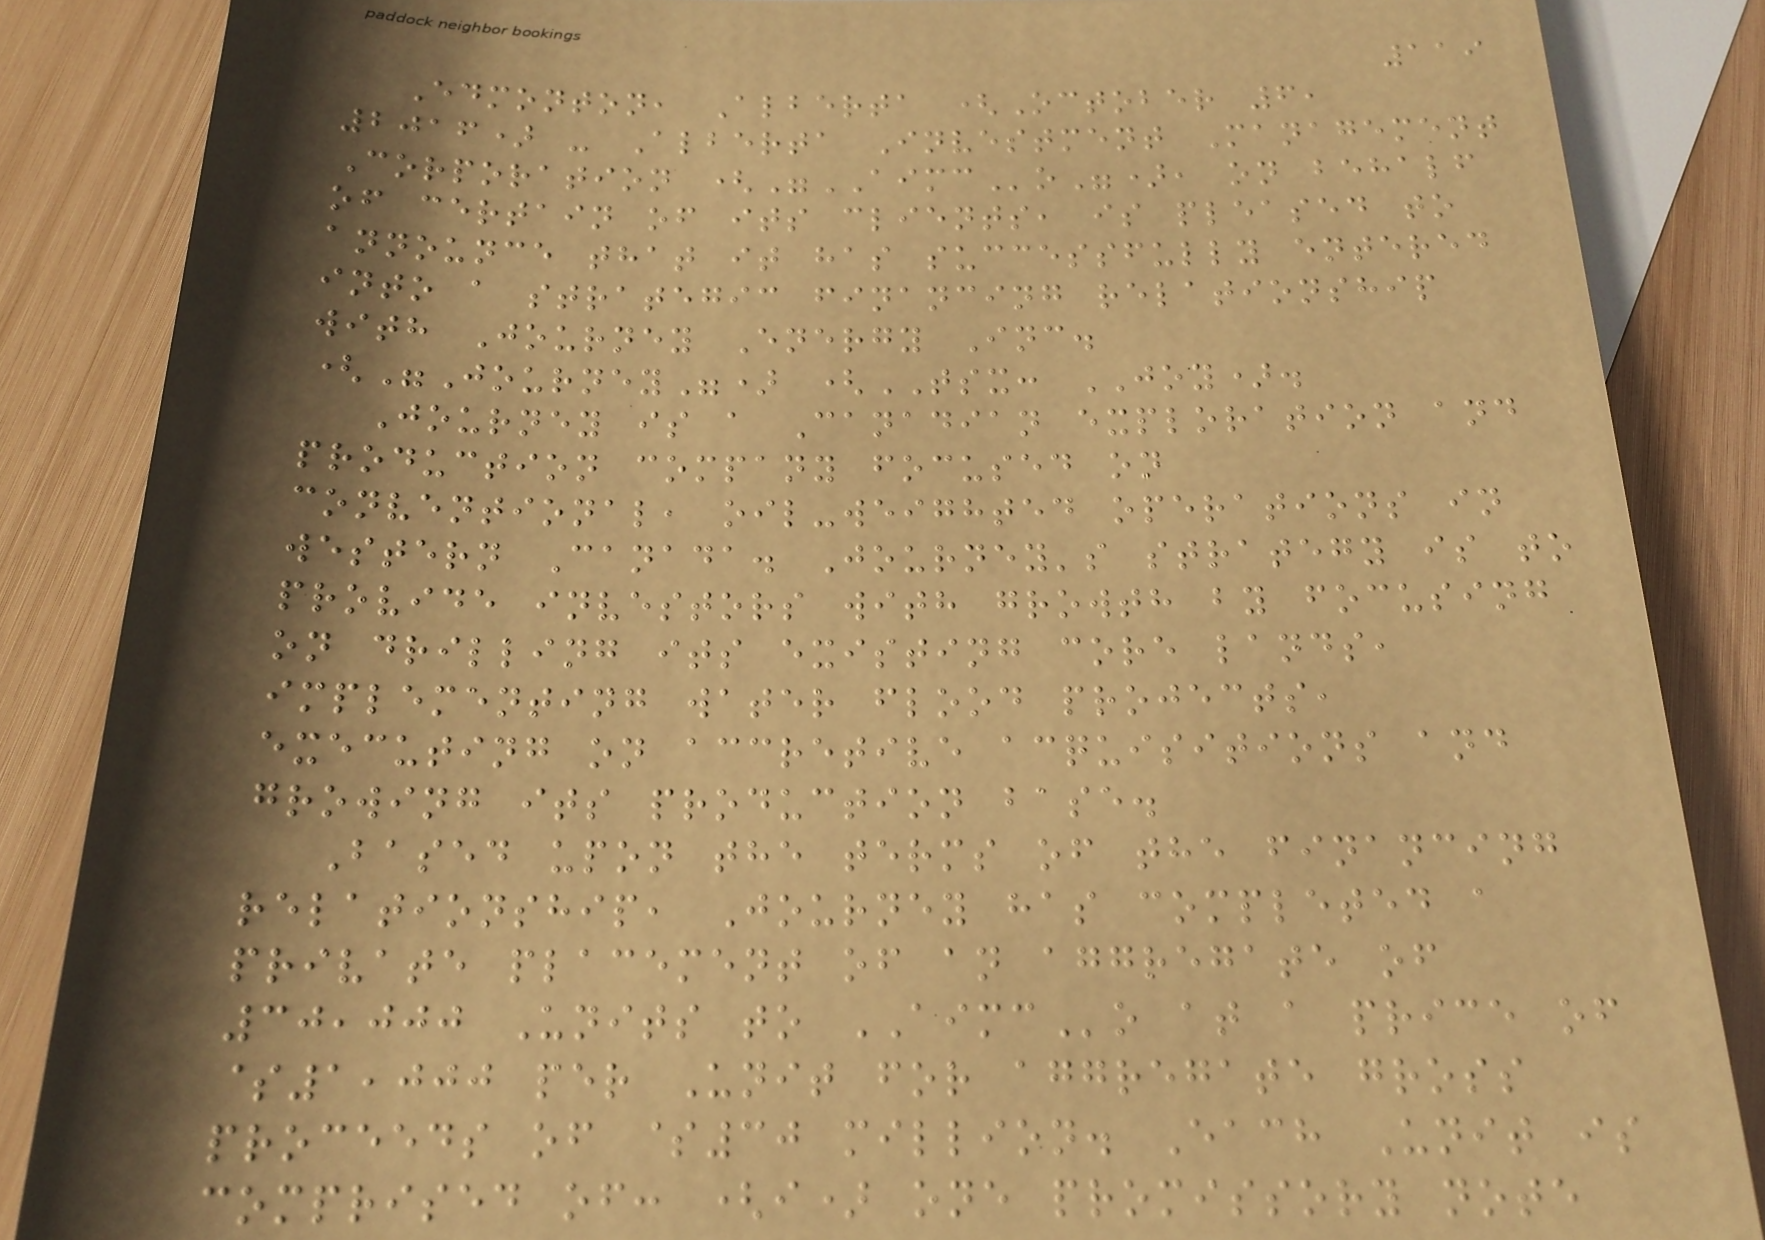119
Edmonton, Alberta (October 6,
2016) - Alberta Investment Management
Corporation ("AIMCo"), on behalf
of certain of its clients, is pleased to
announce that it has successfully entered
into a strategic financing relationship
with Journey Energy Inc.
("Journey") (TSX: JOY).
Journey is a Canadian exploration and
production company focused on
conventional, oil-weighted operations in
western Canada. Journey's strategy is to
provide investors with growth by focusing
on drilling its existing core lands,
implementing water flood projects,
executing on accretive acquisitions and
growing its production base.
Based upon the terms of the financing
relationship, Journey has completed a
private placement of an aggregate of
30,000 Units to AIMCo at a price of
$1,000 per Unit for aggregate gross
proceeds of $30 million. Each Unit is
comprised of: (i) one promissory note
